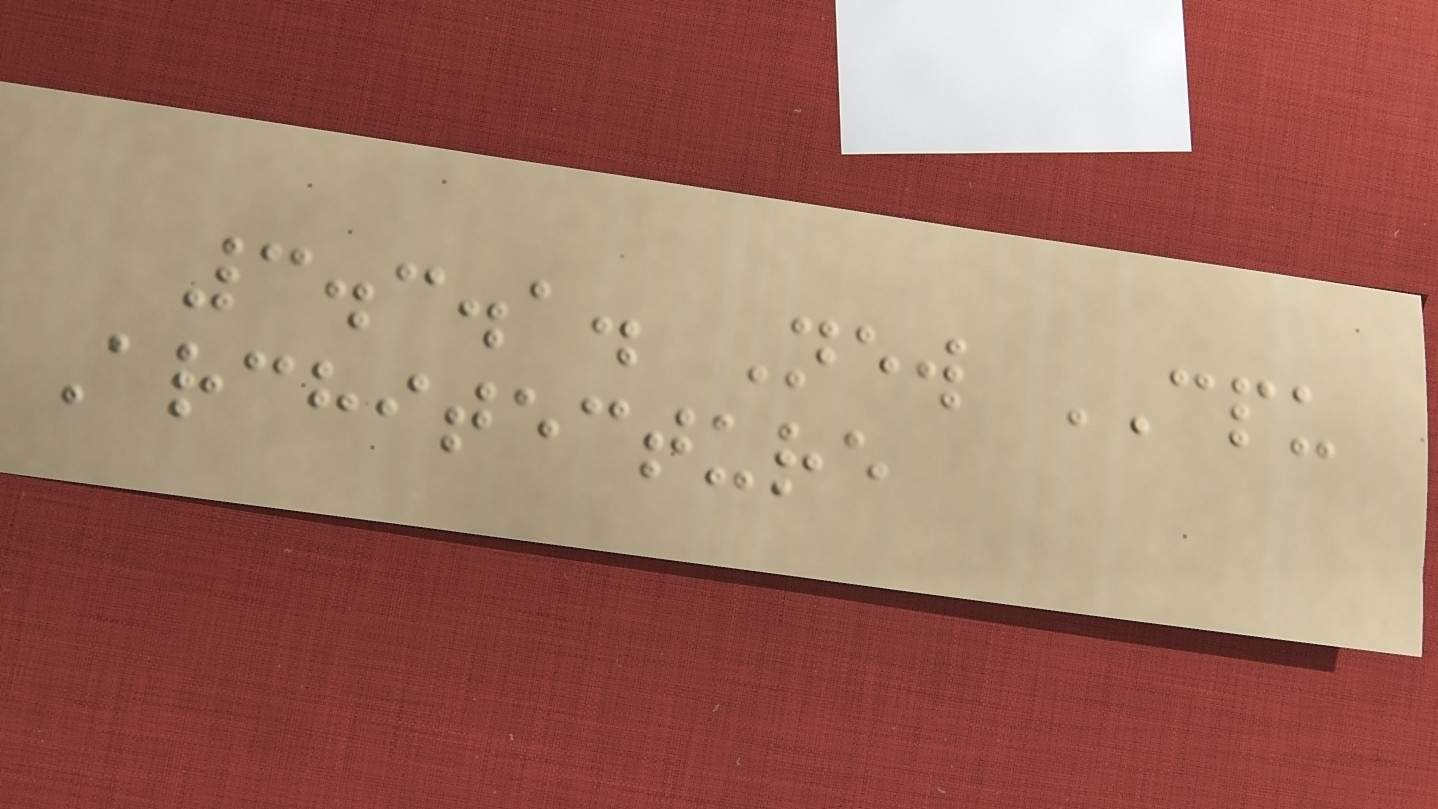3.3.1. New CPU
Architecture
